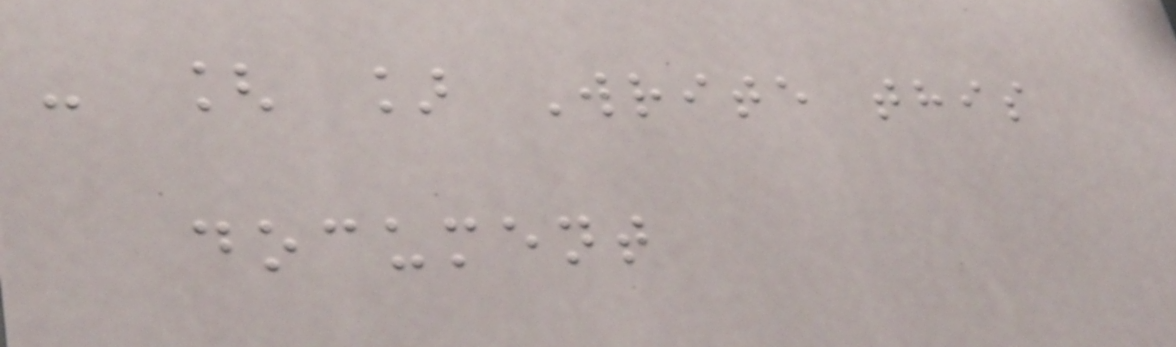- [ ] Write this
document
